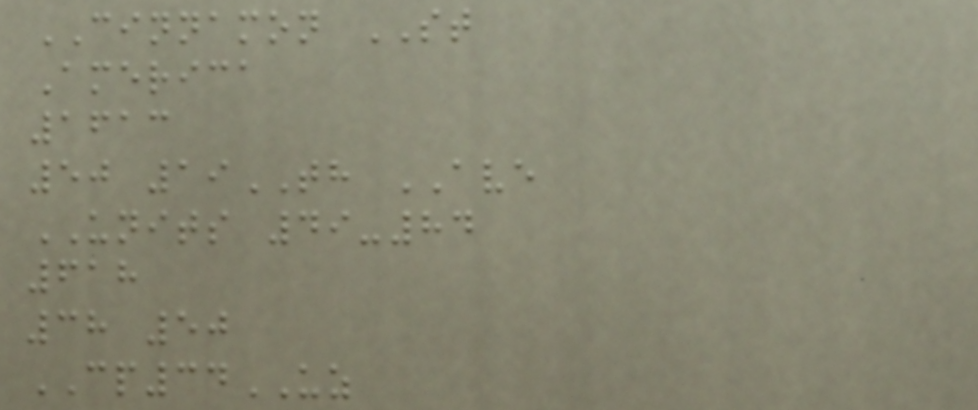CINNAMON ST
America
1613
50 19TH AVE
UNITS 49-84
618
38 50
CP34UZ
